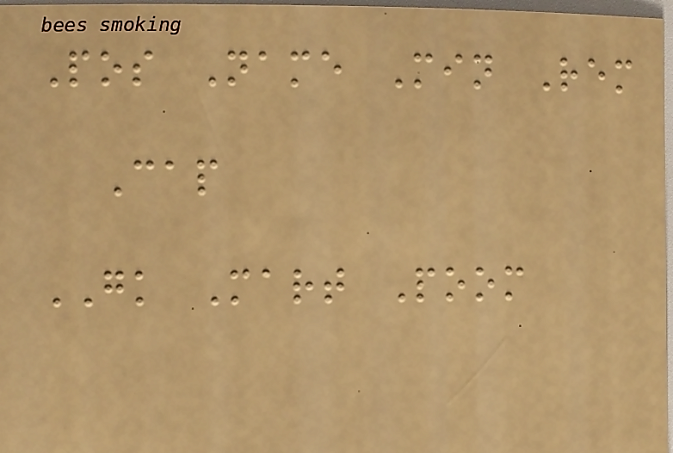Pos Name Min Rem
Cap
GK Mart Poom
